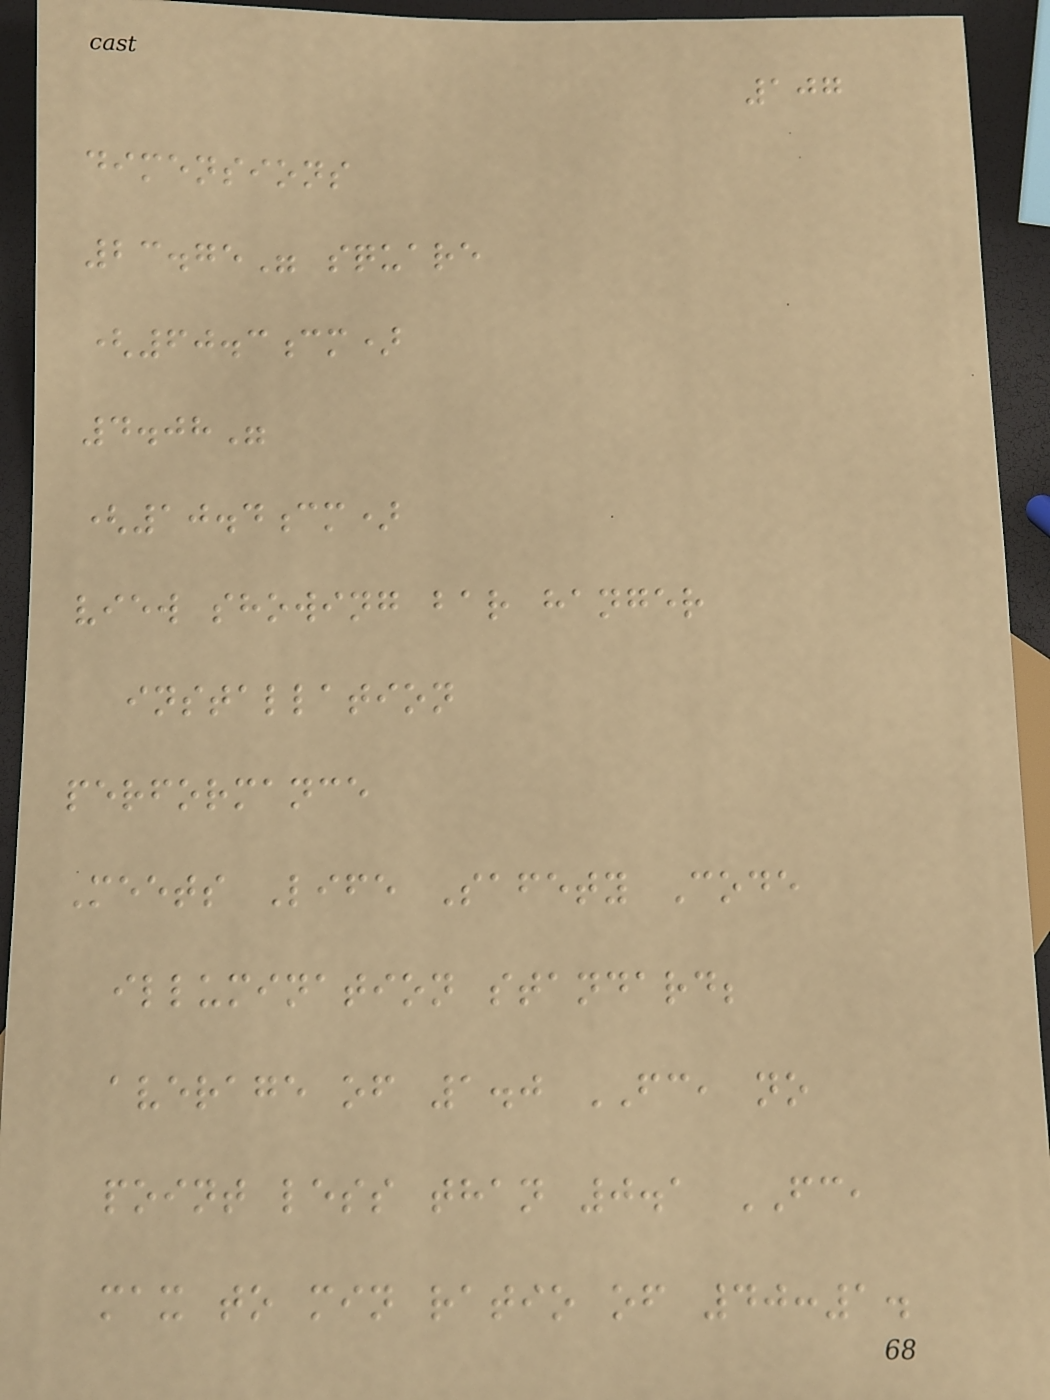107
dimensions
23.75" square
(60.3cm)
4.08"
(10.4cm)
view showing bar hanger
installation
performance
Meets Life Safety Code
illumination standard;
average of 1.0 FC, no
point less than 0.1 FC,
max to min ratio of 40:1.
